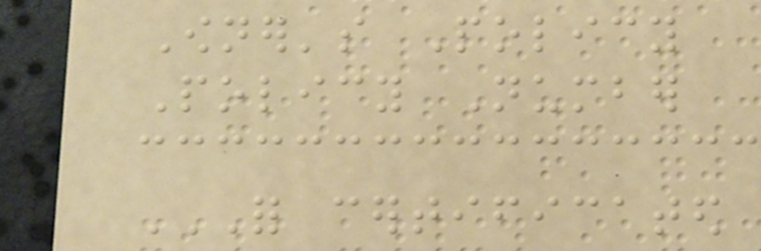Owner's Policy
Policy Number
FOR CERTIFICATED
